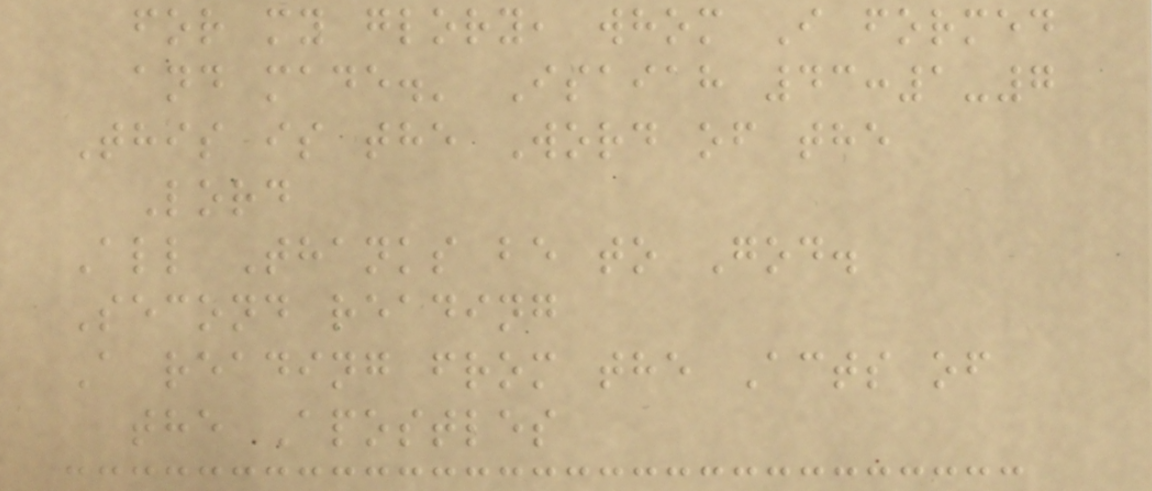for my glory, whom I formed
and made.' Isaiah 43:1-7
This is the Word of the
Lord
All Thanks be to God.
Second reading
A reading from the Acts of
the Apostles
